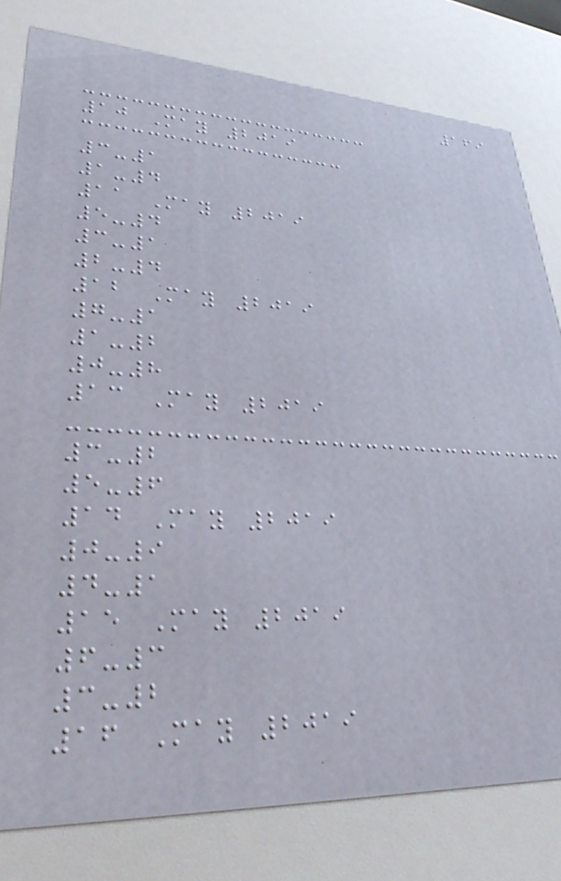169
10 May 2019
3-1
1-4
11 May 2019
5-4
3-1
2-4
12 May 2019
7-1
1-2
0-8
13 May 2019
3-2
5-6
14 May 2019
0-9
4-1
15 May 2019
6-3
3-2
16 May 2019
